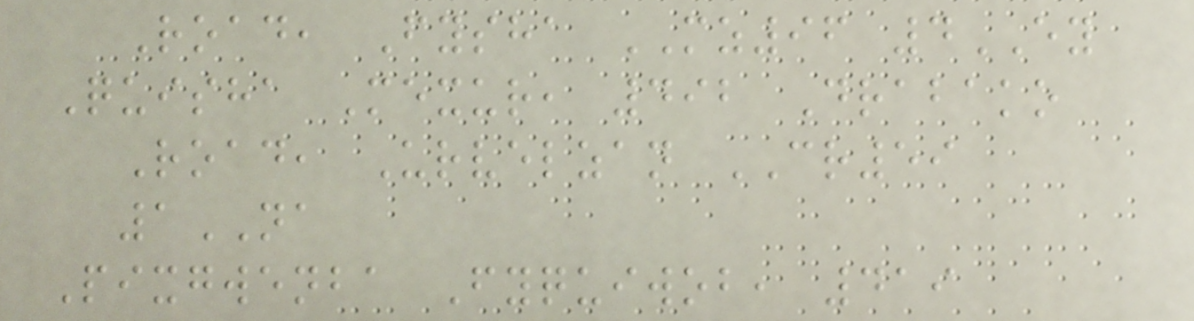Road, Fysha MZ96 4EY
Quisha Mexur, 492 Drabako
Road, Urvelzan CR59
1NA
Pixgwenba Fyquiwob, 419
